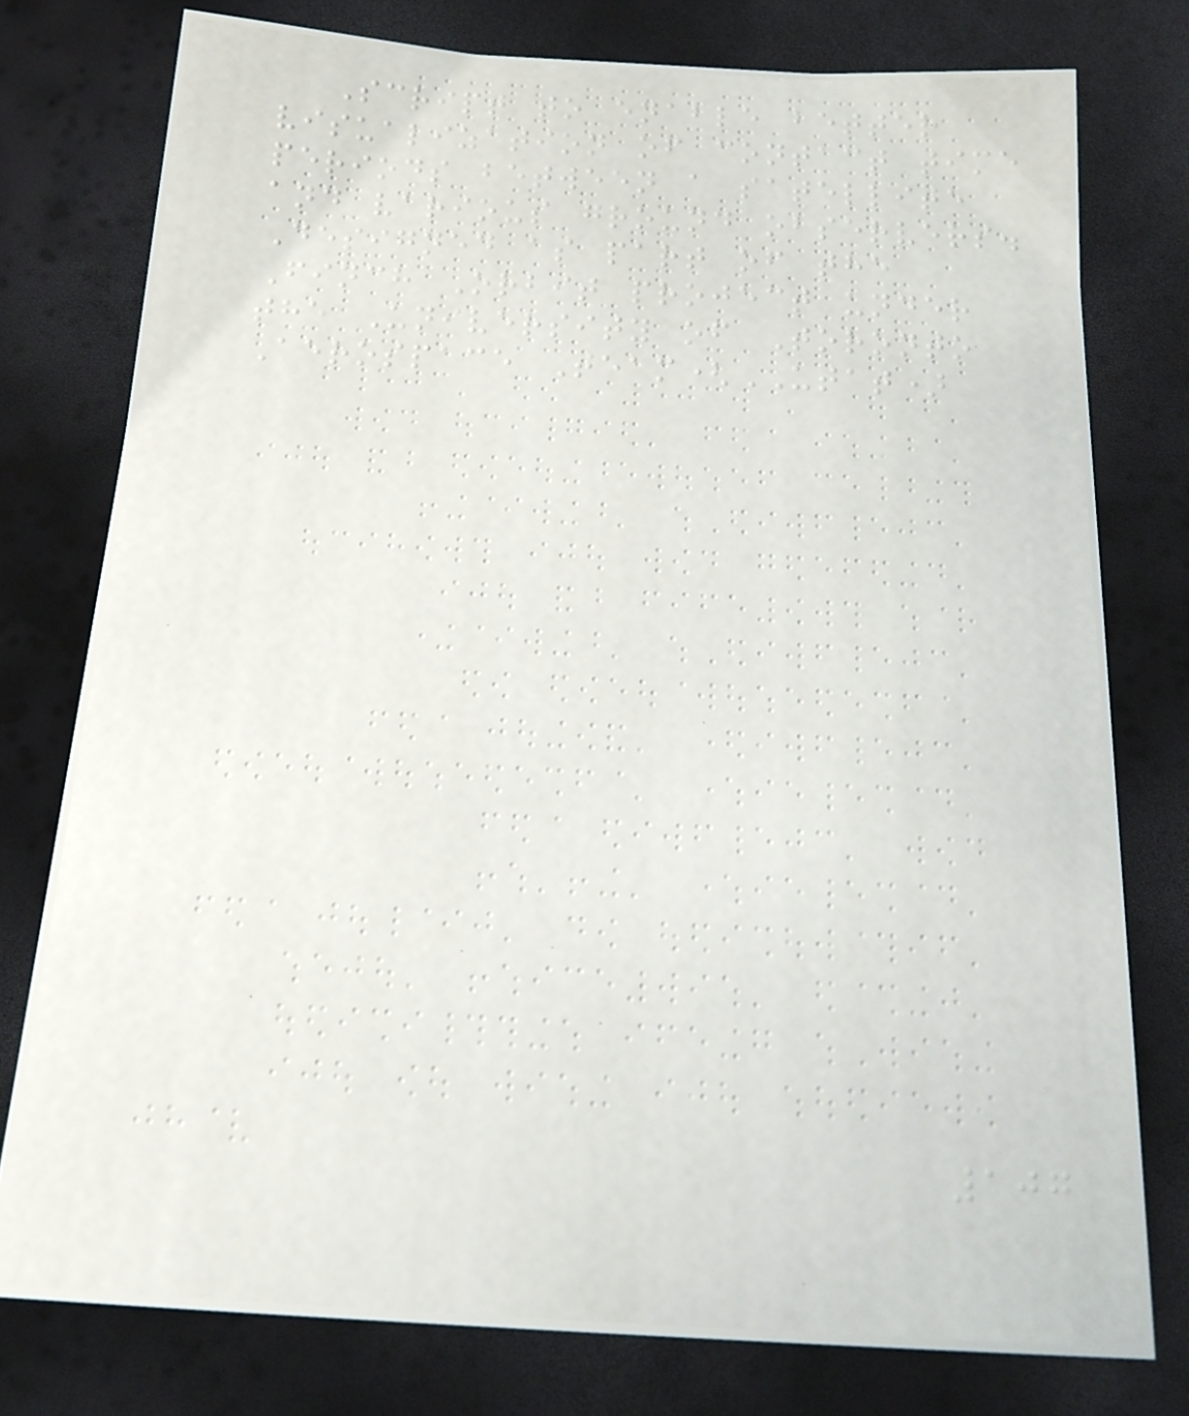Script to enable better
visualization of contact time
periods between a satellite
and various ground observers.
Designed as part of the
Finch Orbit project under
the University of Toronto
Aerospace Team(UTAT)
107
